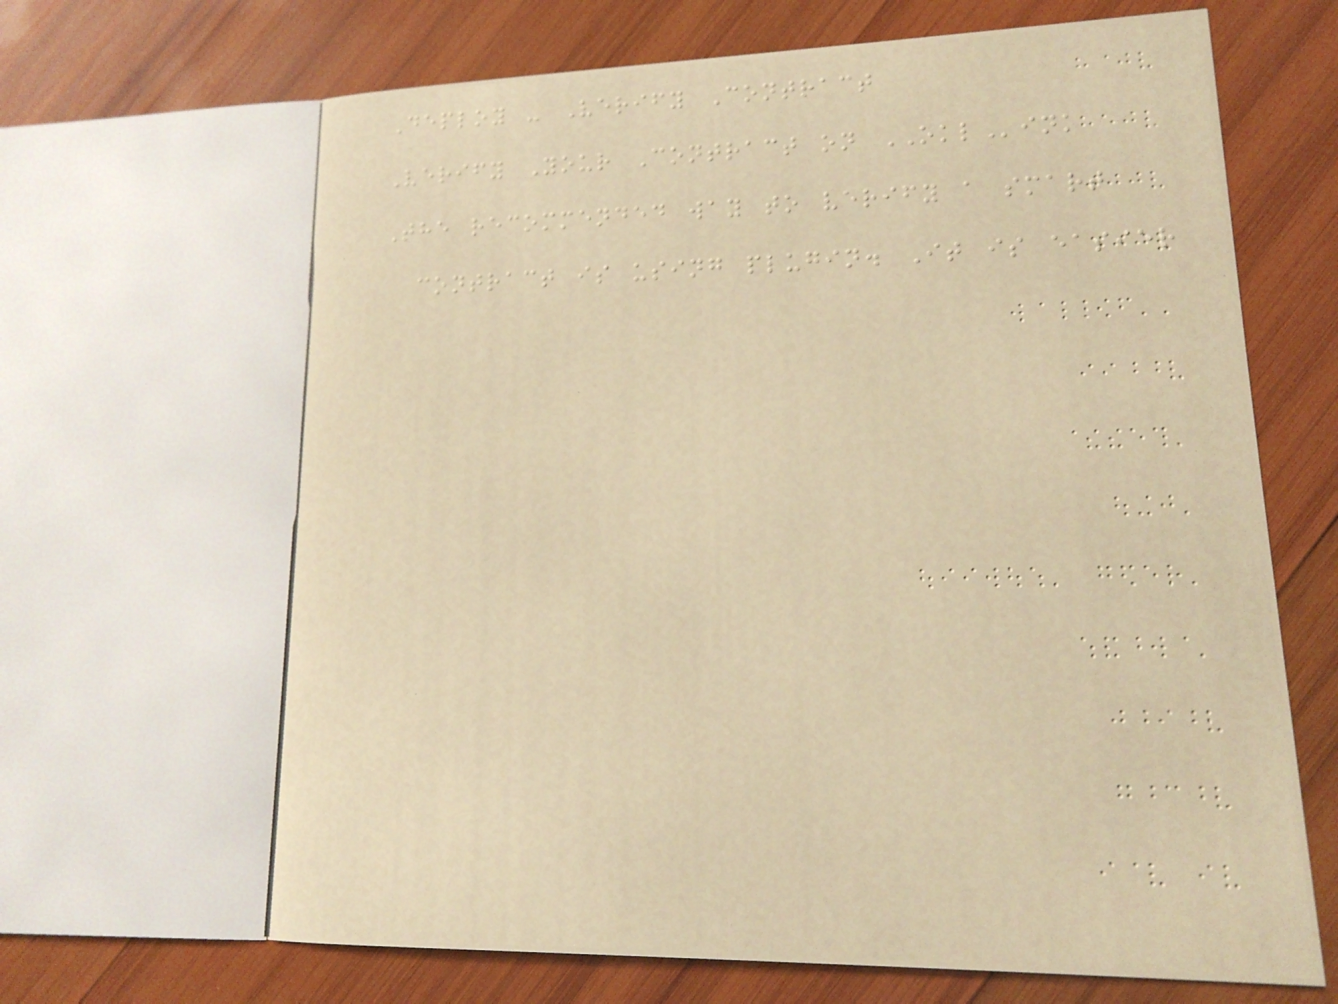Deploy - Verify Contract
Verify Your Contract on OKLink
The recommended way to verify a smart
contract is using plugin. It is easier
